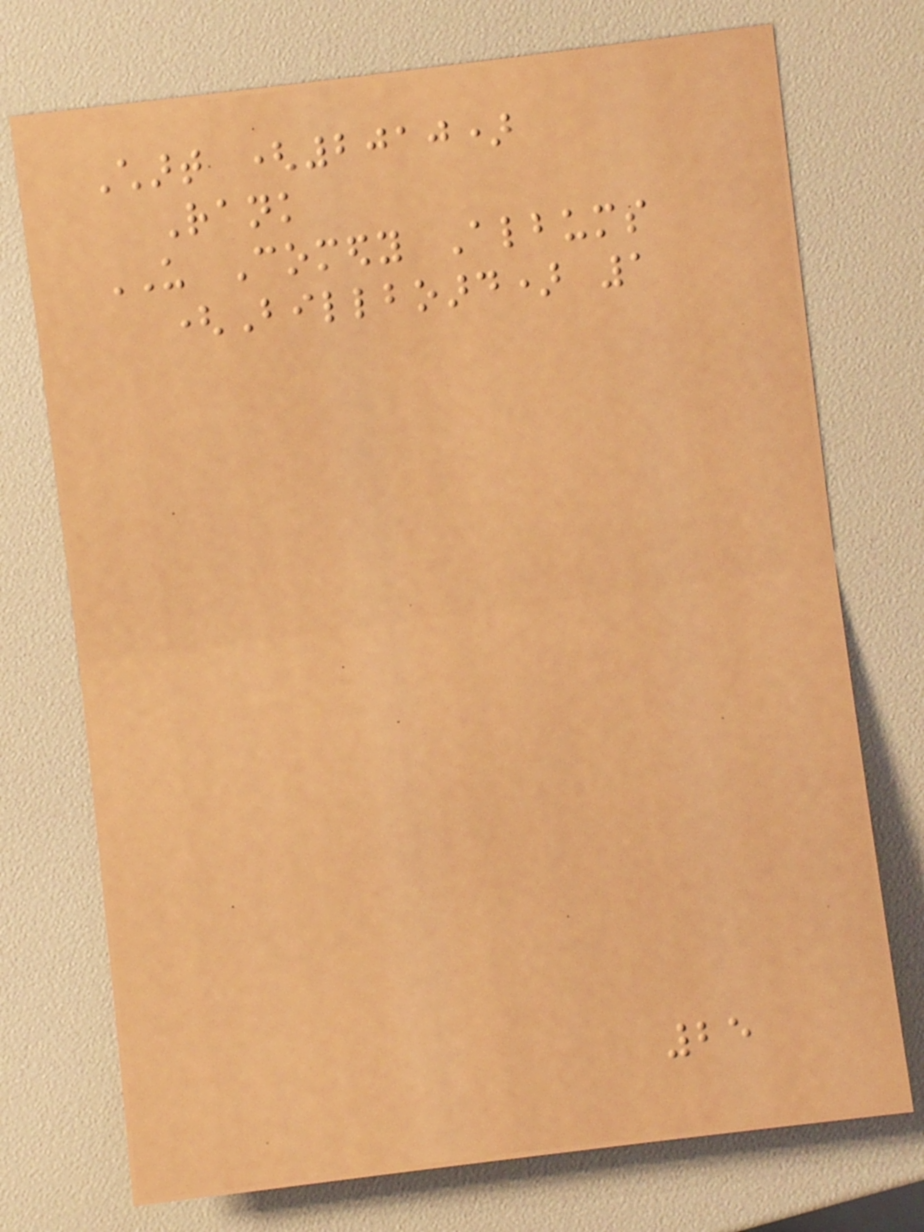Chart (2010)
Rank
US Comedy Albums
(Billboard) 1
25
